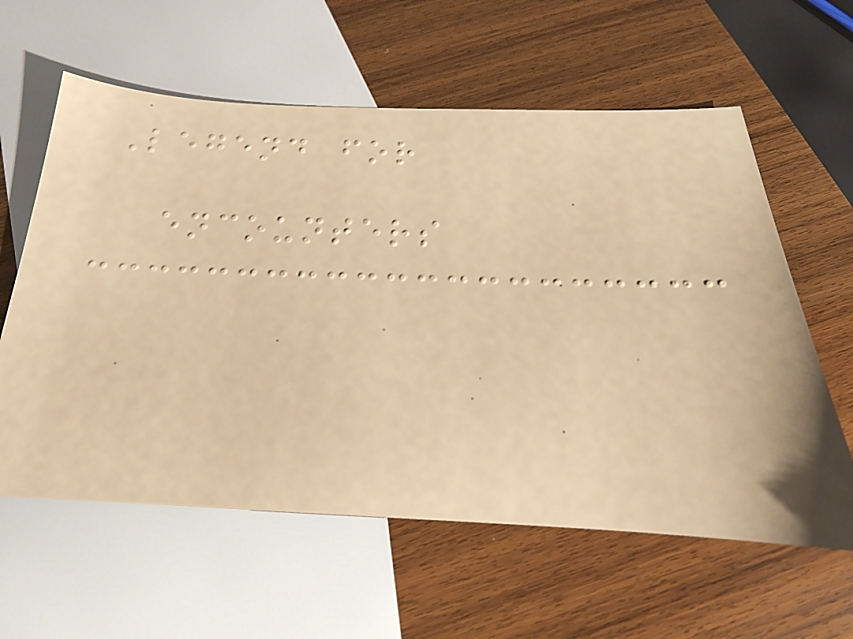Legend for
encounters
